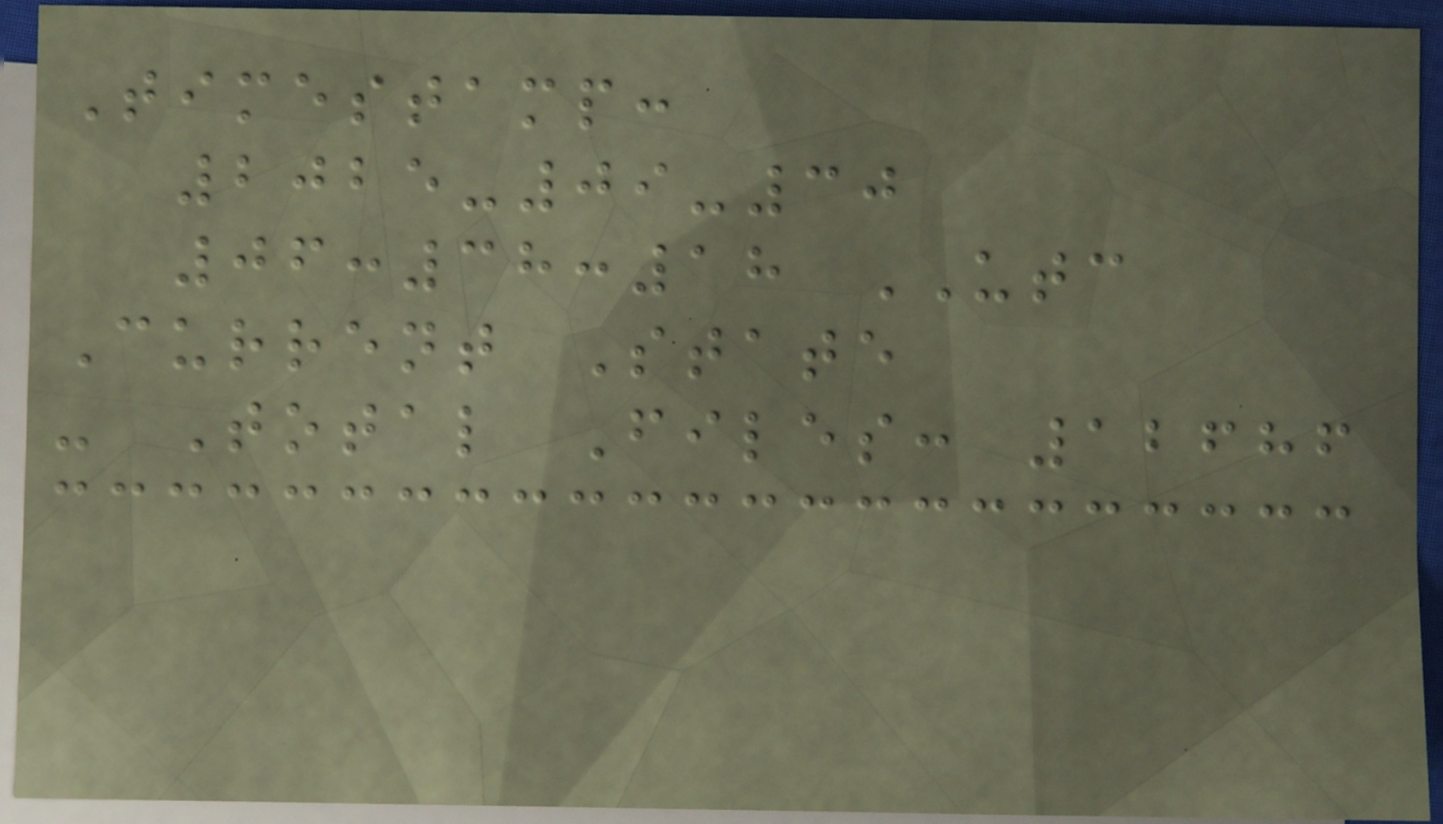Timestamp:
2025-09-30
06:38:18 UTC
Current State
- Total Files: 12686
